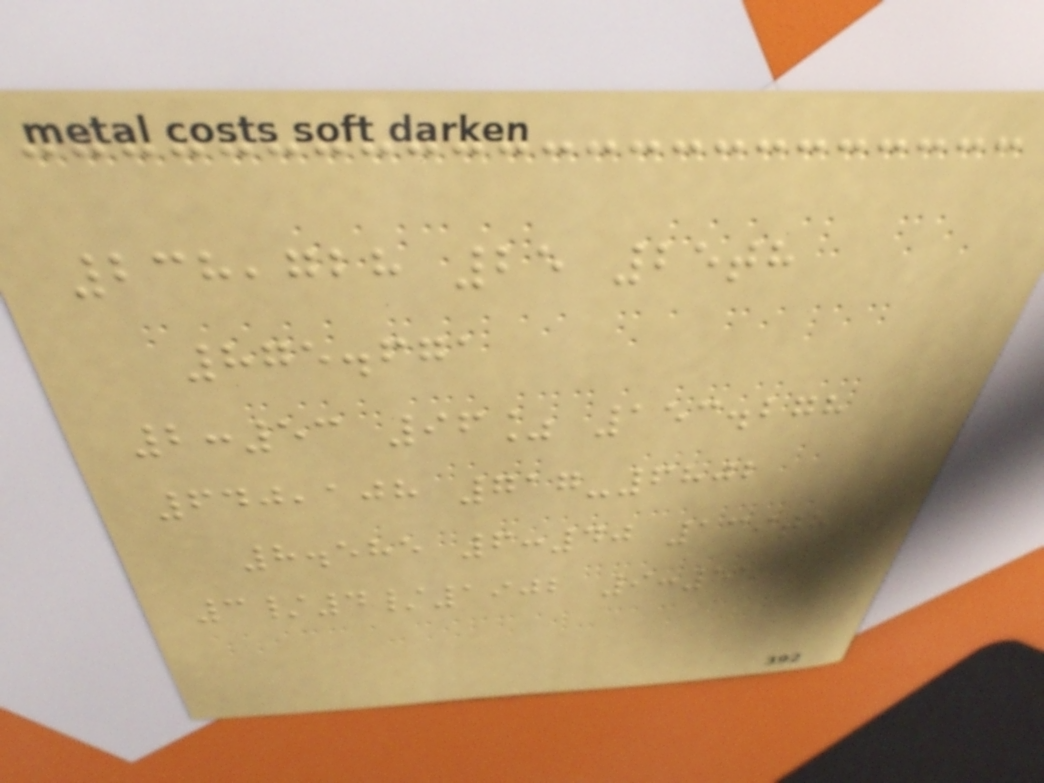238,728 25 25th
875.671
2:53 96% 153.278
640,108 717-6802
8.585 6:40 139th
3/4/1902 9:55
